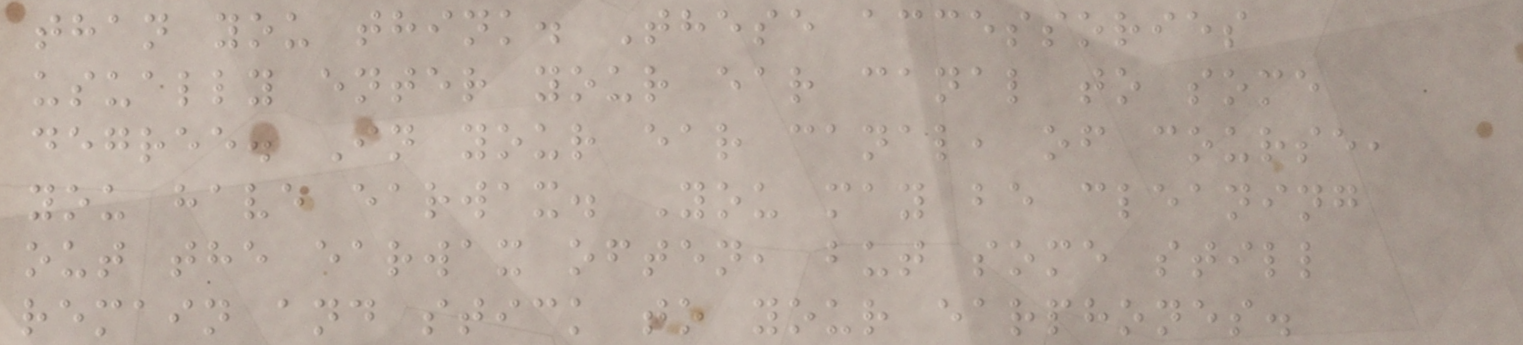than you think. These accessories
usually enter your ear canal to some
degree. In your ear canal, of course,
you have earwax. You may be cleaning
out the earwax often, but some still
remain and stick to your earphones.
